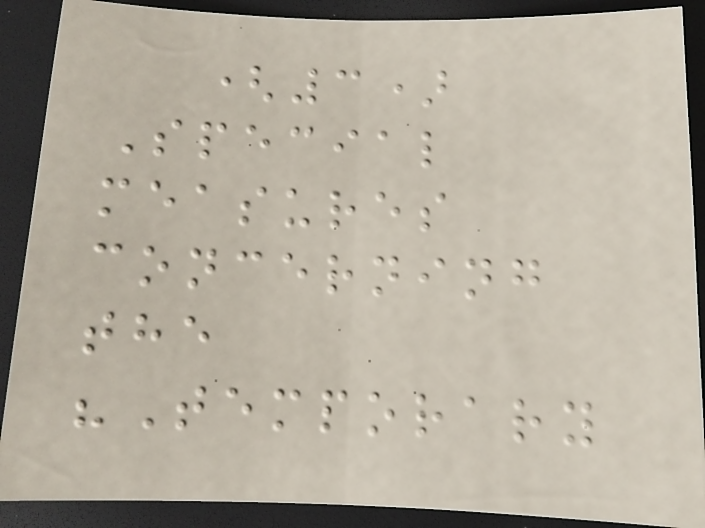(3)
Special
measures
concerning
the
"Temporary
